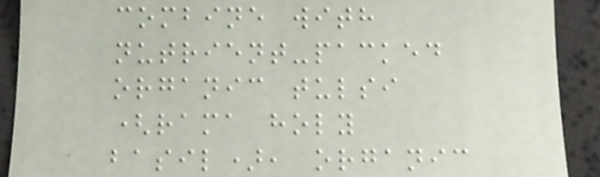combine with
nutrient-packed
organic tulsi
(rama holy
basil), organic
